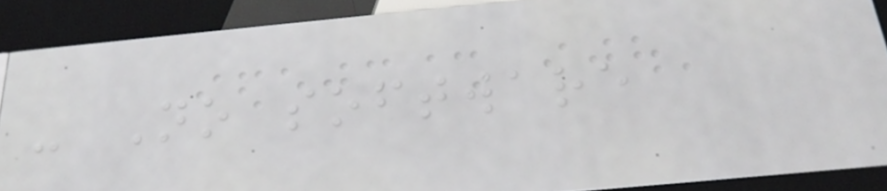- No software
